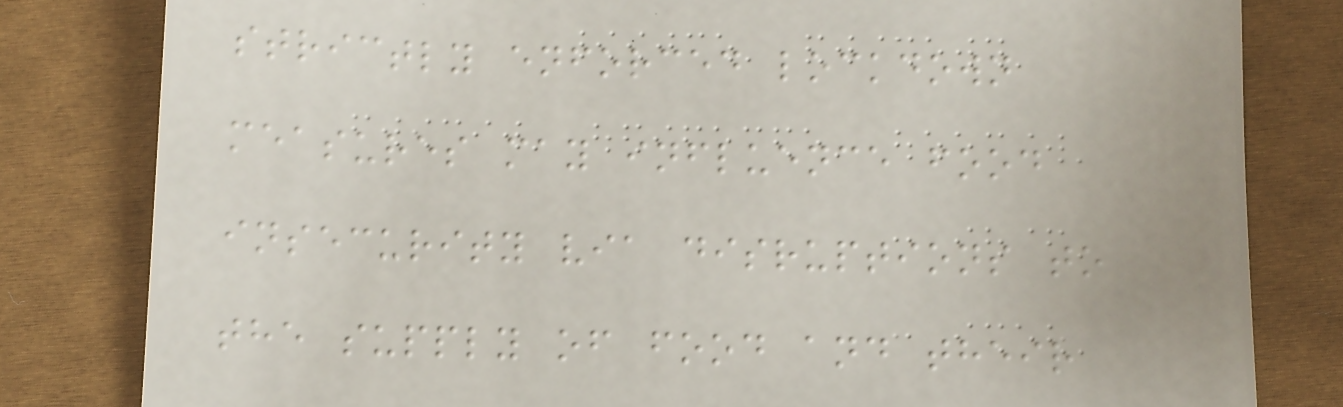strictly enforced lockdown
measures may influence food
insecurity via disruptions to
the supply of food and their
